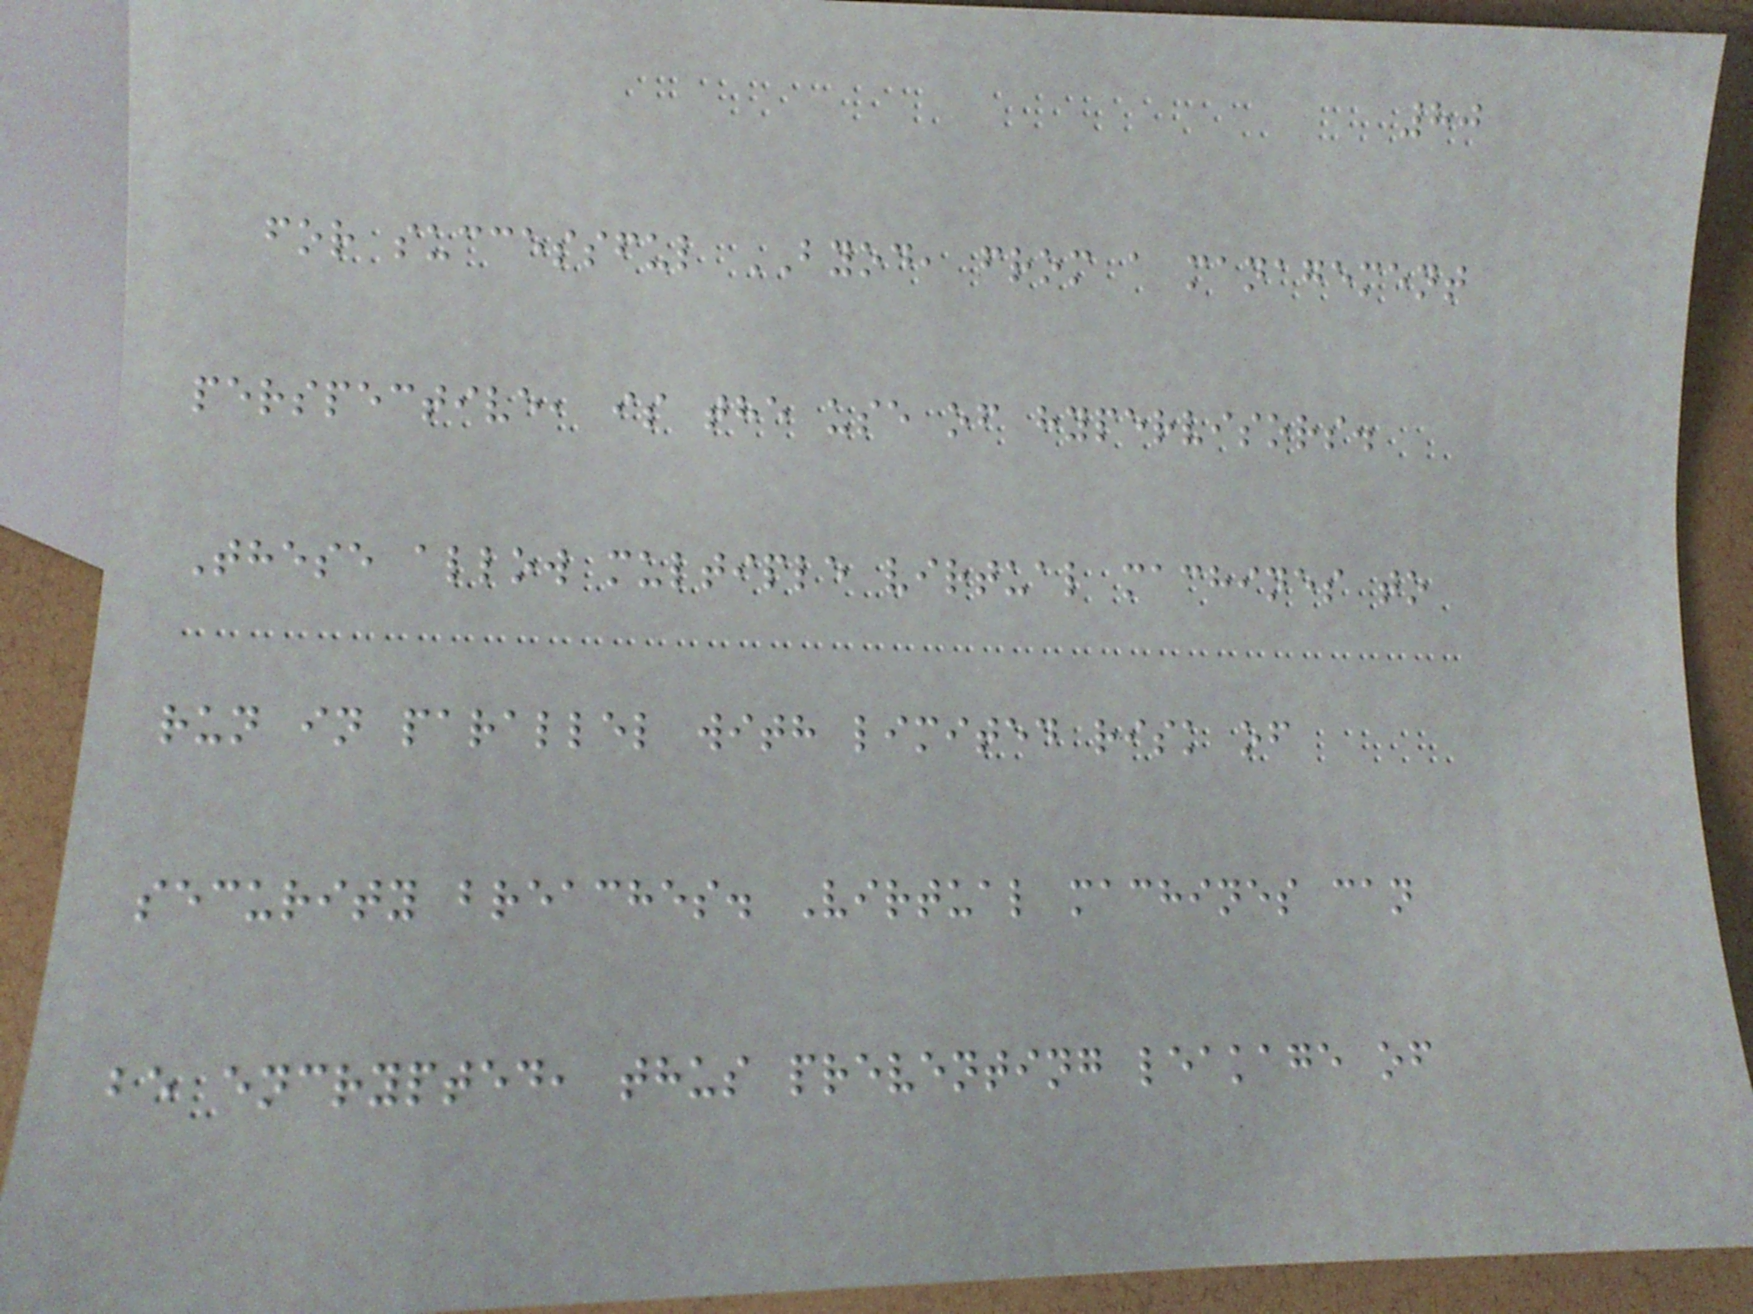80
for successful BYOD, from a management
perspective, is the use of hypervisors.
These allow multiple virtual machines to
run in parallel with limited risk of
security breaches. Virtual machines can
be encrypted, thus preventing leakage of
